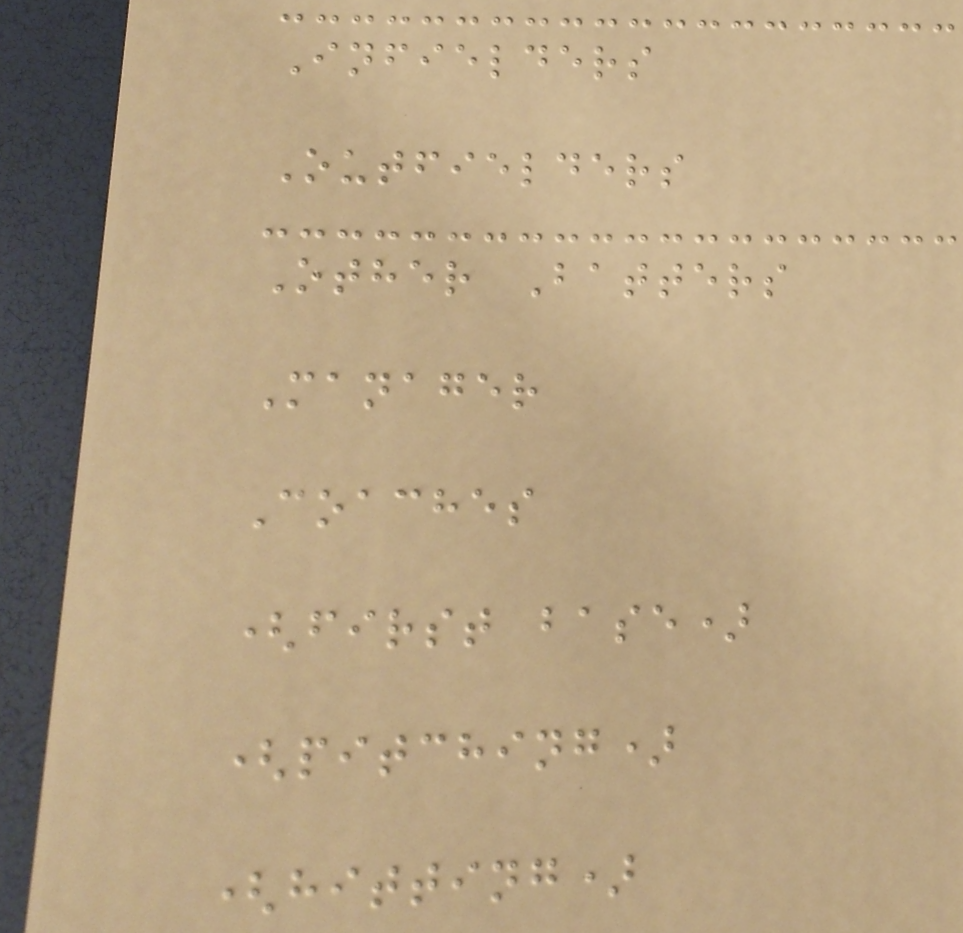Infielders
Outfielders
Other Batters
Manager
Coaches
(first base)
(pitching)
(hitting)
